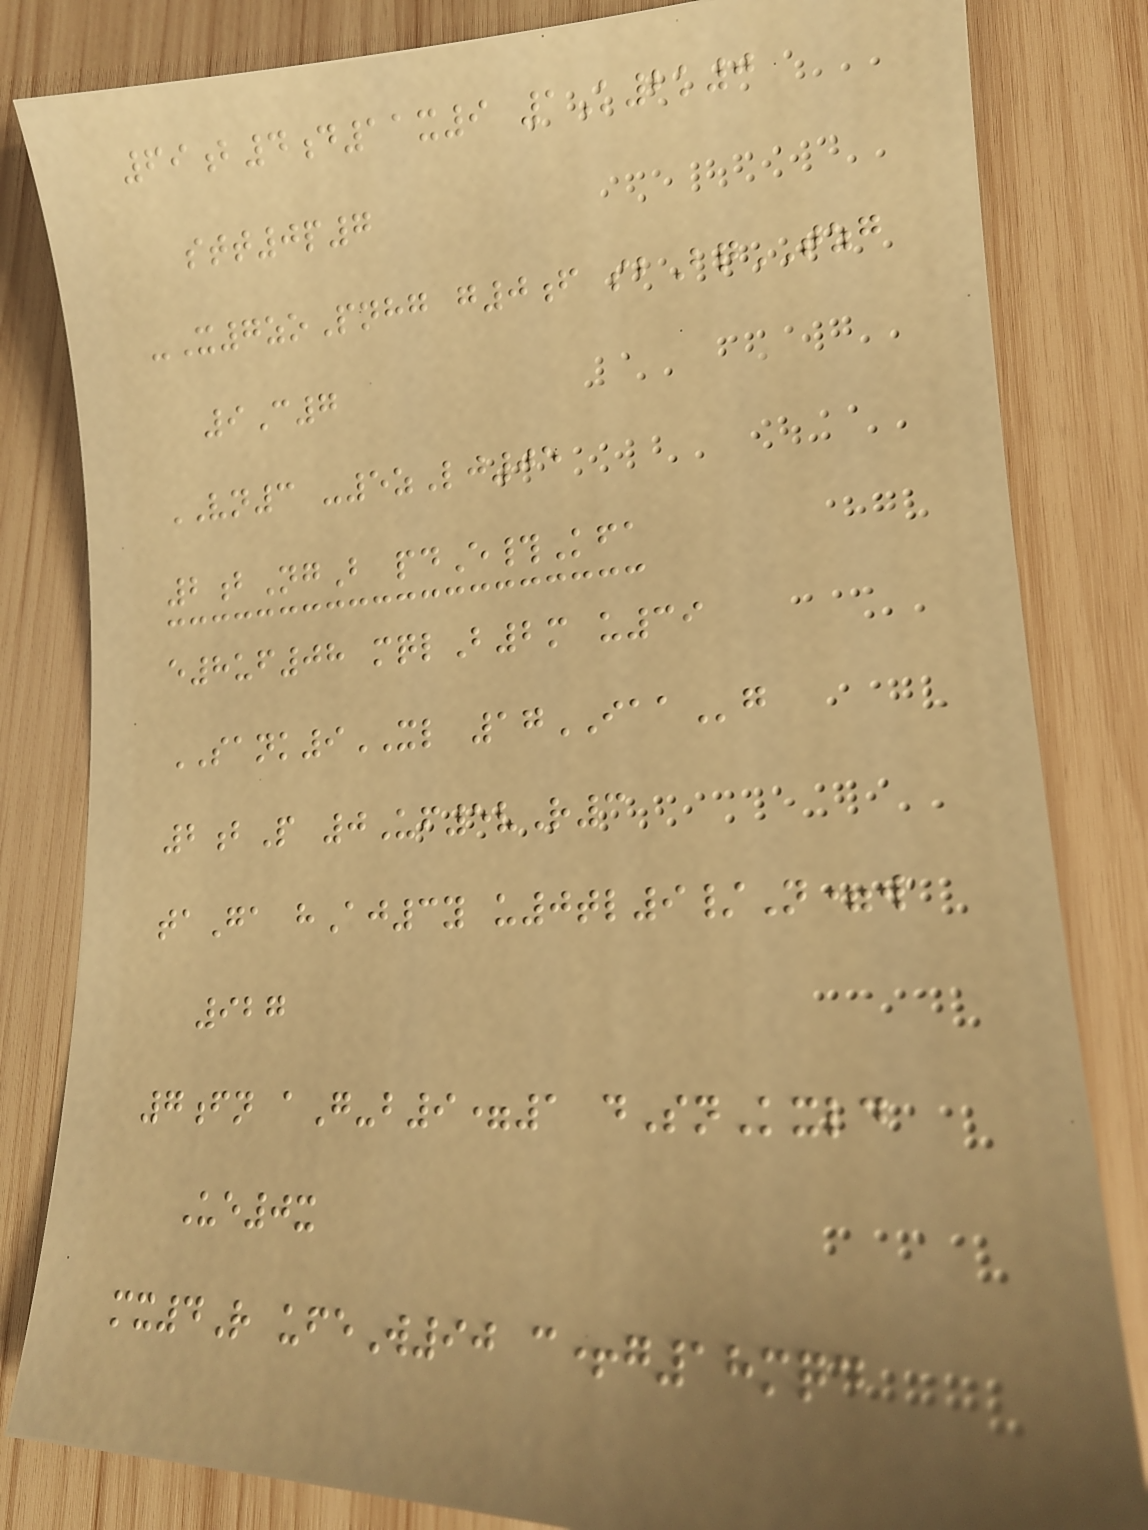69b4d11x9 1K2k0
stt0p7
-X7zoPnhg g0f sbBqTZG
9C7
VN3 -5zLj05
2bNgB pdE#Kfa
e8uf08 mqlB2m u39
SANK9XL 17IAAg
2bP 0Uf5vR3
taGa hAj3y u0tl9/N=w
927
7fn aG-b9=1 dSnKxld
Ue0x
mx4R ufeW90 c+g18mqd
